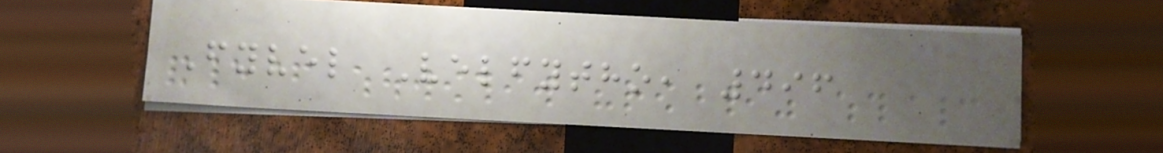Fyvel Velfytho, 496
